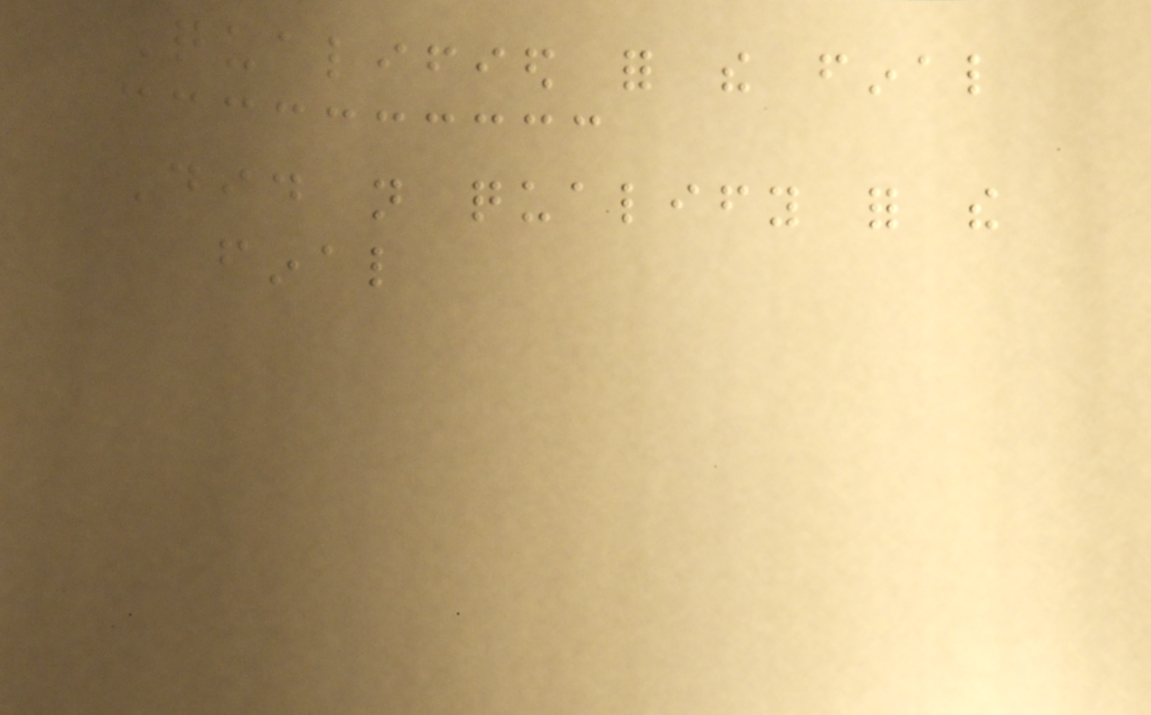Qualified for the final
Did not qualify for the
final
